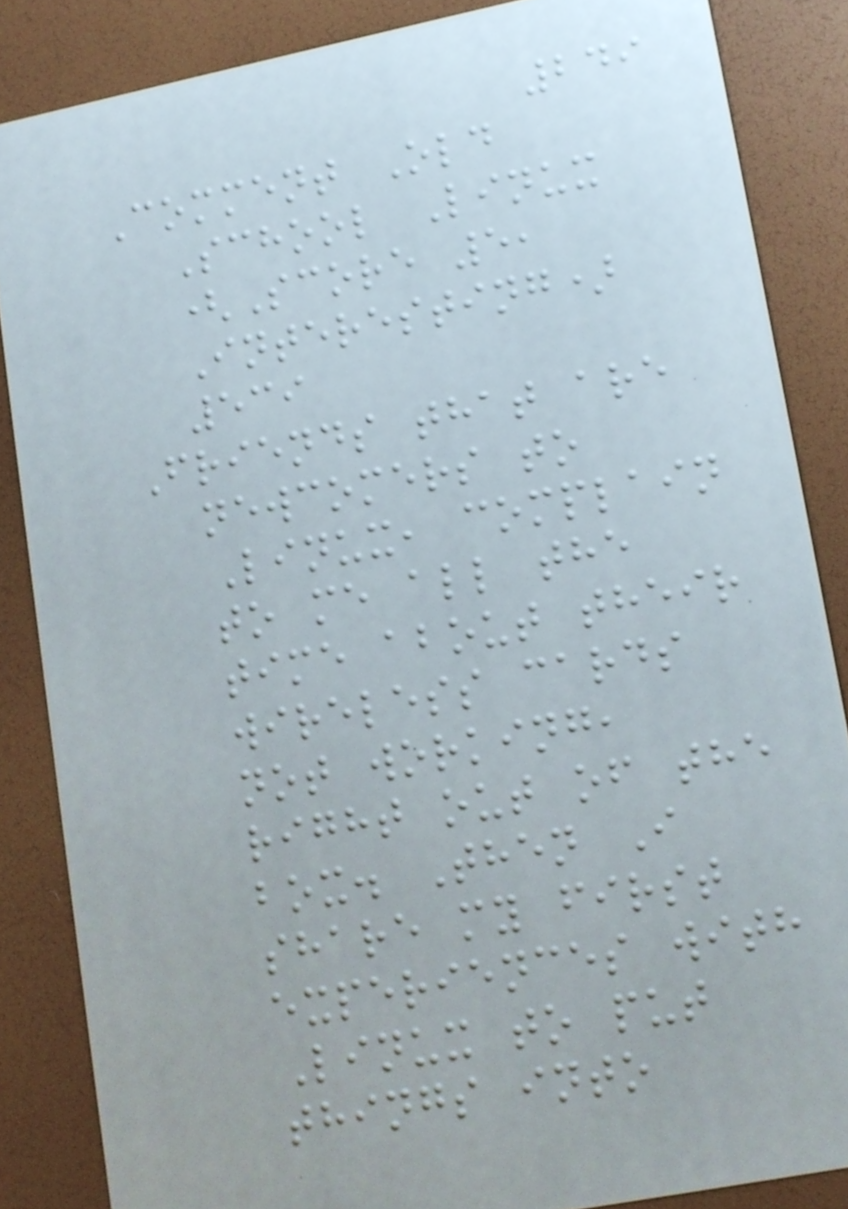249
Comment Old
School Linux
(Score 5,
Interesting)
539
Friends that are
newcomers to
Linux, complain
to me all the
time about their
wireless cards
not working,
right out of the
box. Then I
share my first
experiences with
Linux to put
things into
